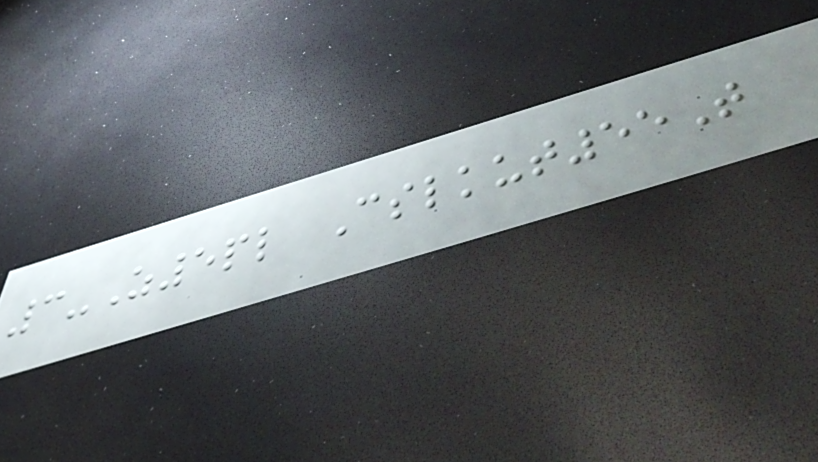3-Z5pl Cslkut55T
